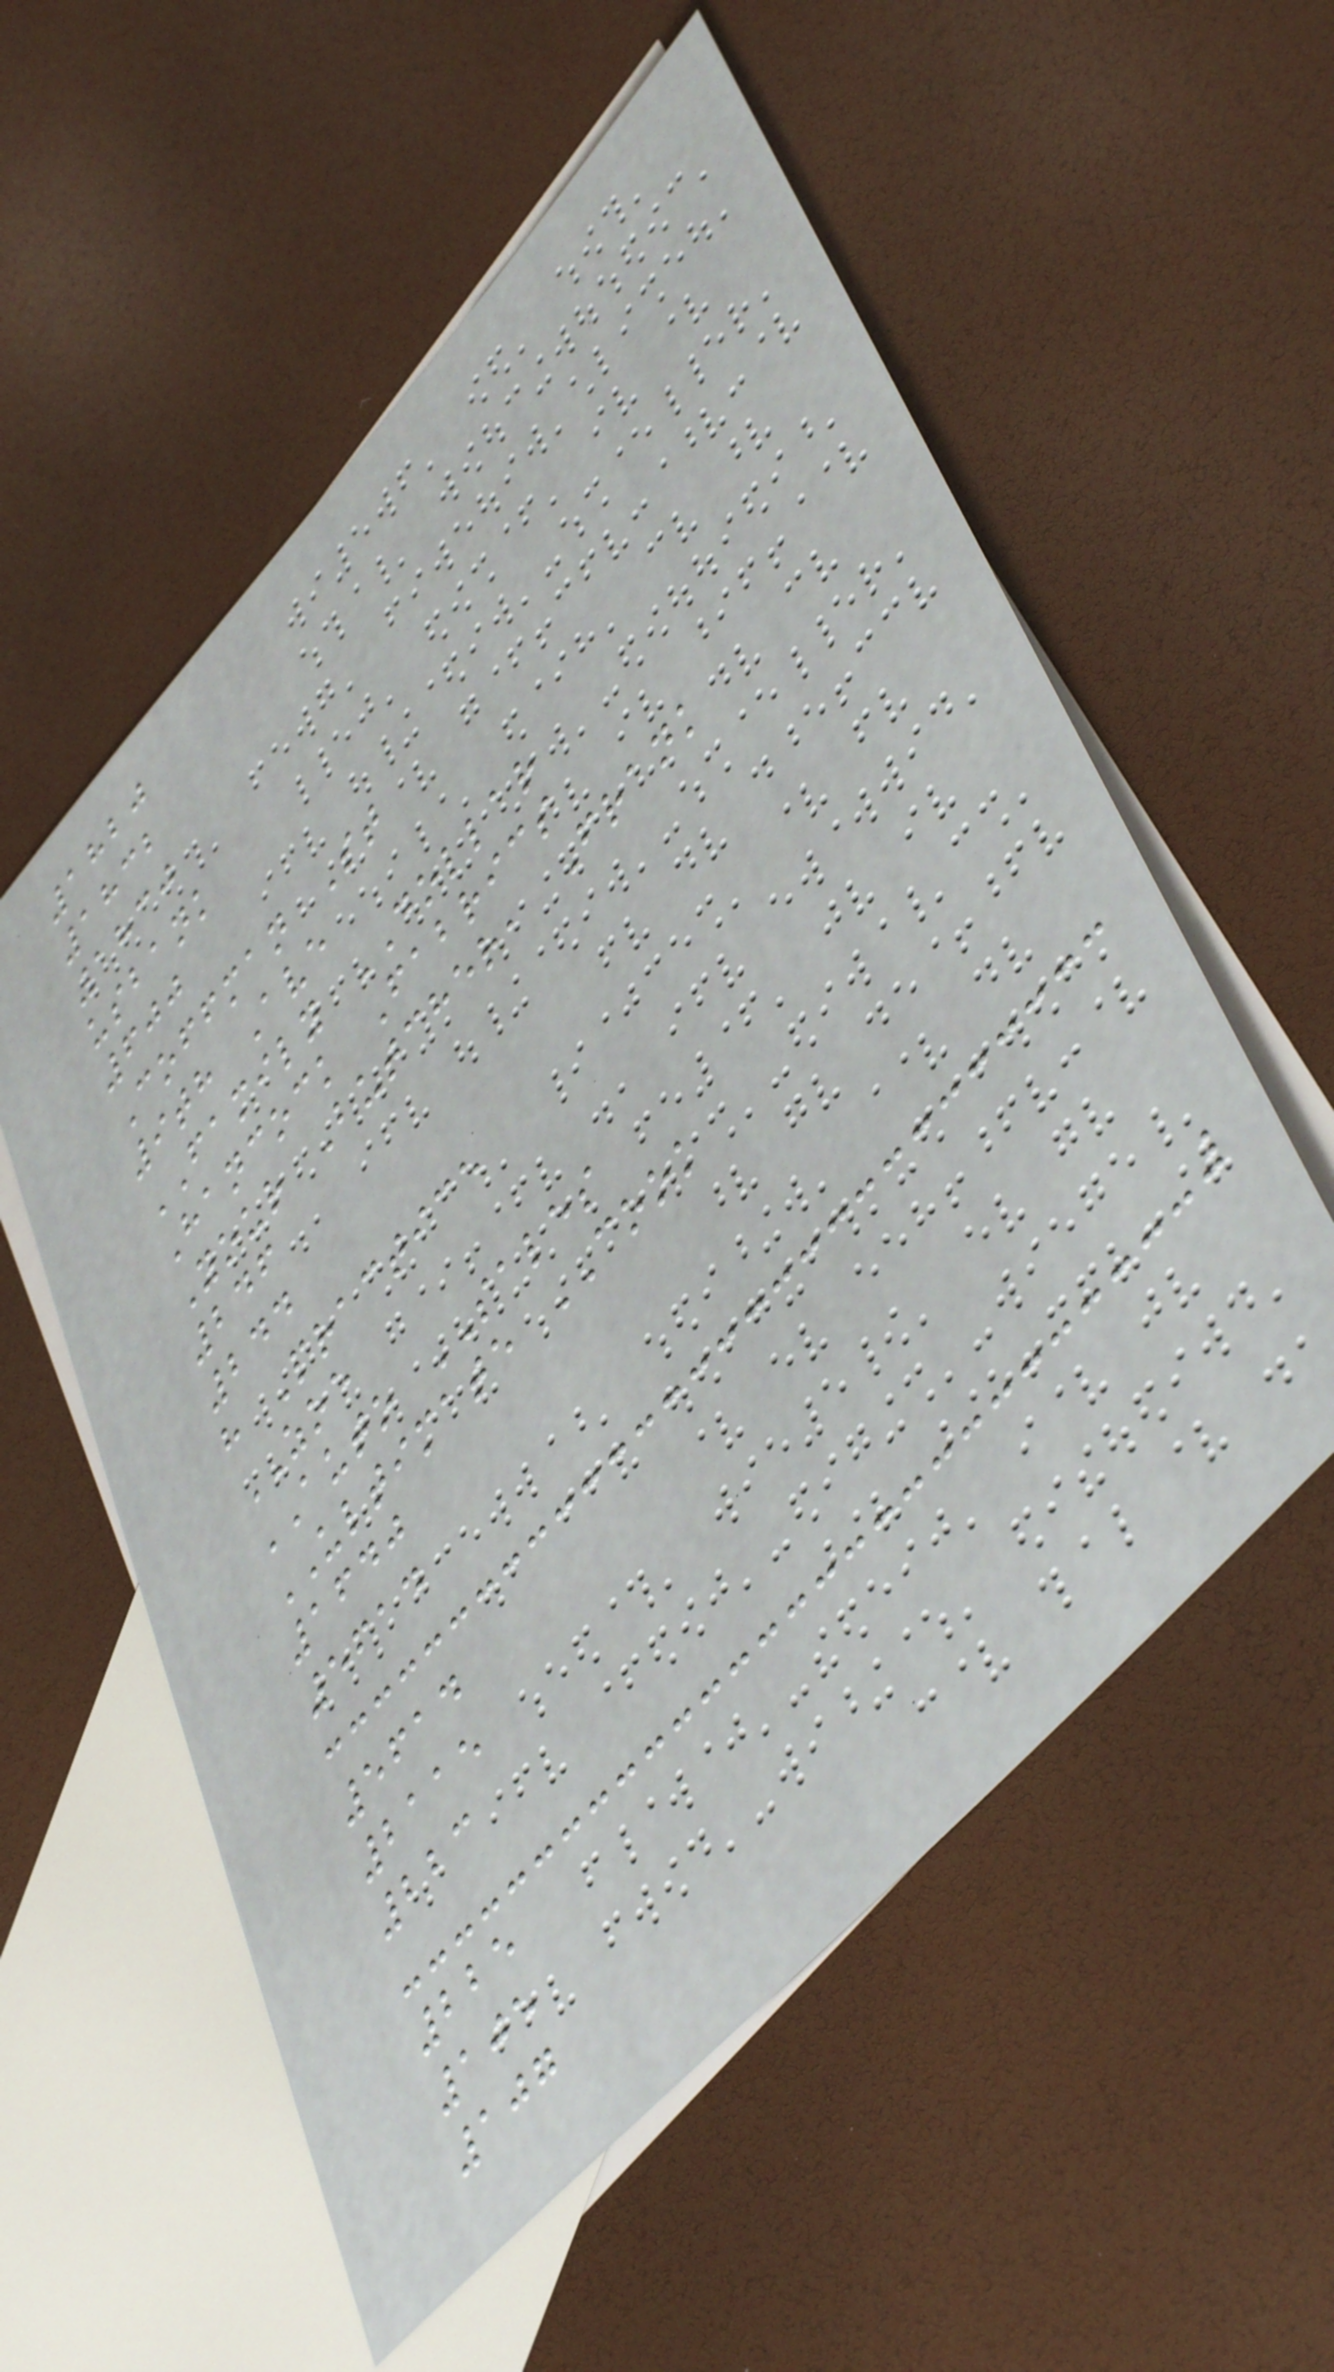1820
1832
1830
usbank
600
Coffman St
9th Ave
FAMILY DOLLAR
Hancock Fabrics
Your Butcher, Frank
246
244
h Practice
ZOE
AUTO SALES
ULTIMATE COOK
1640
5614
5614
2115
223
225
105
107
